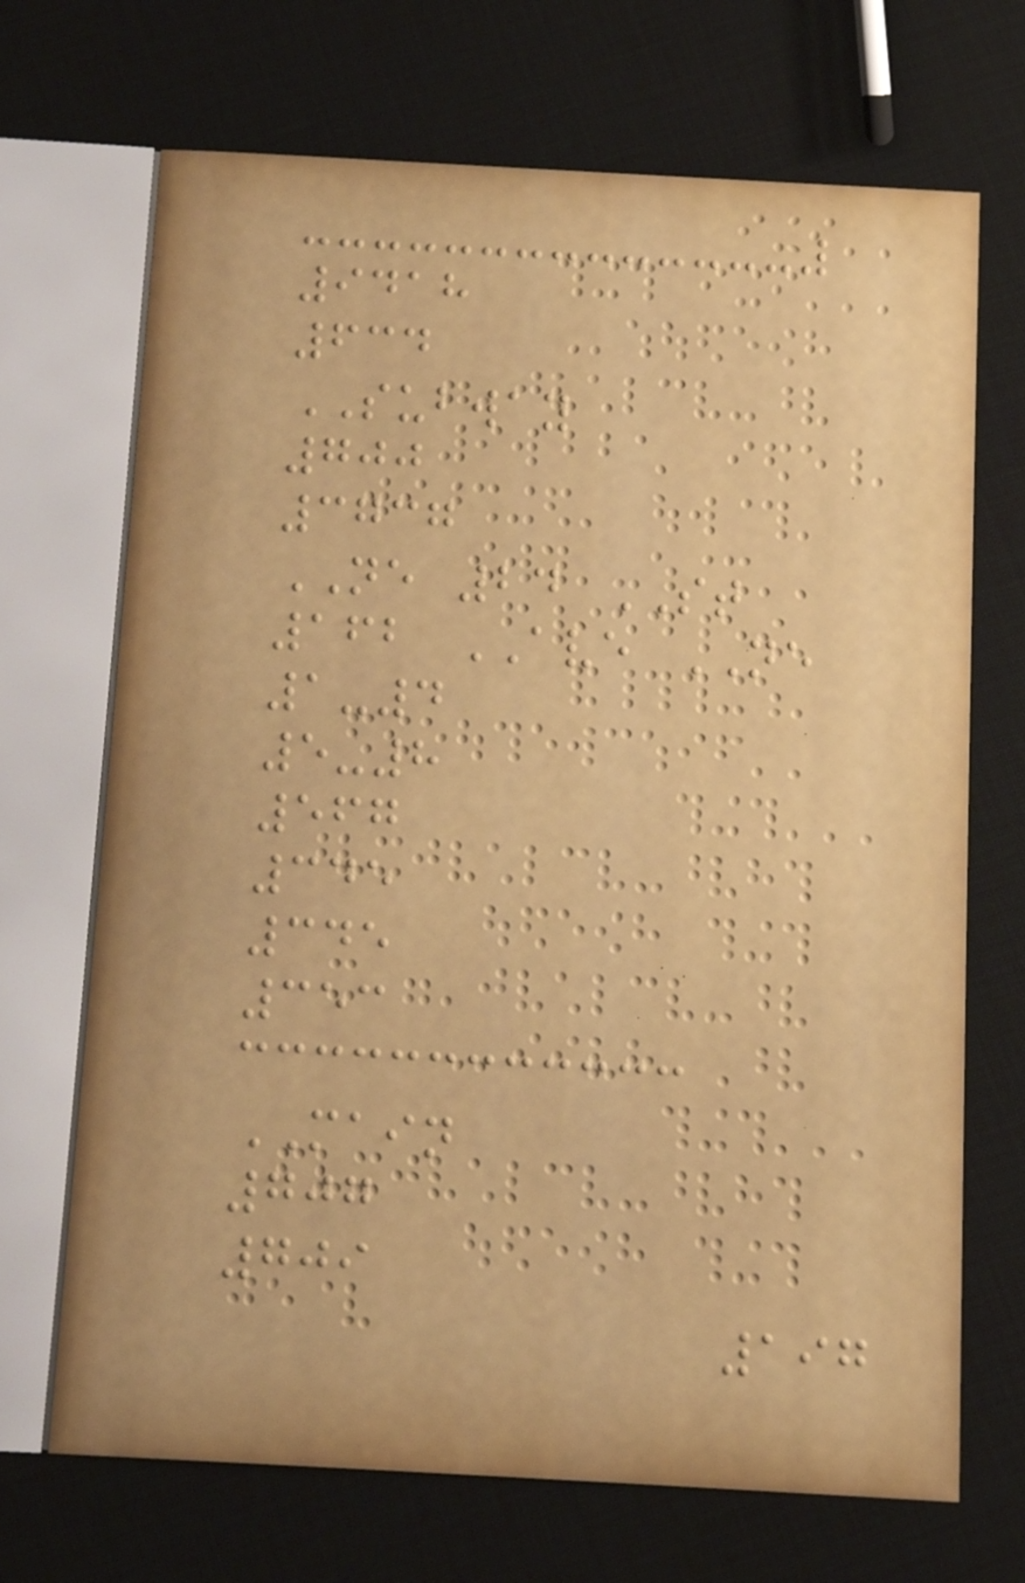9418
634
SUBWAY
700
3737
NE 24 ST
162 AVE NE
1-4
5-8
567
345
345
353
MAIN
707
709
197
